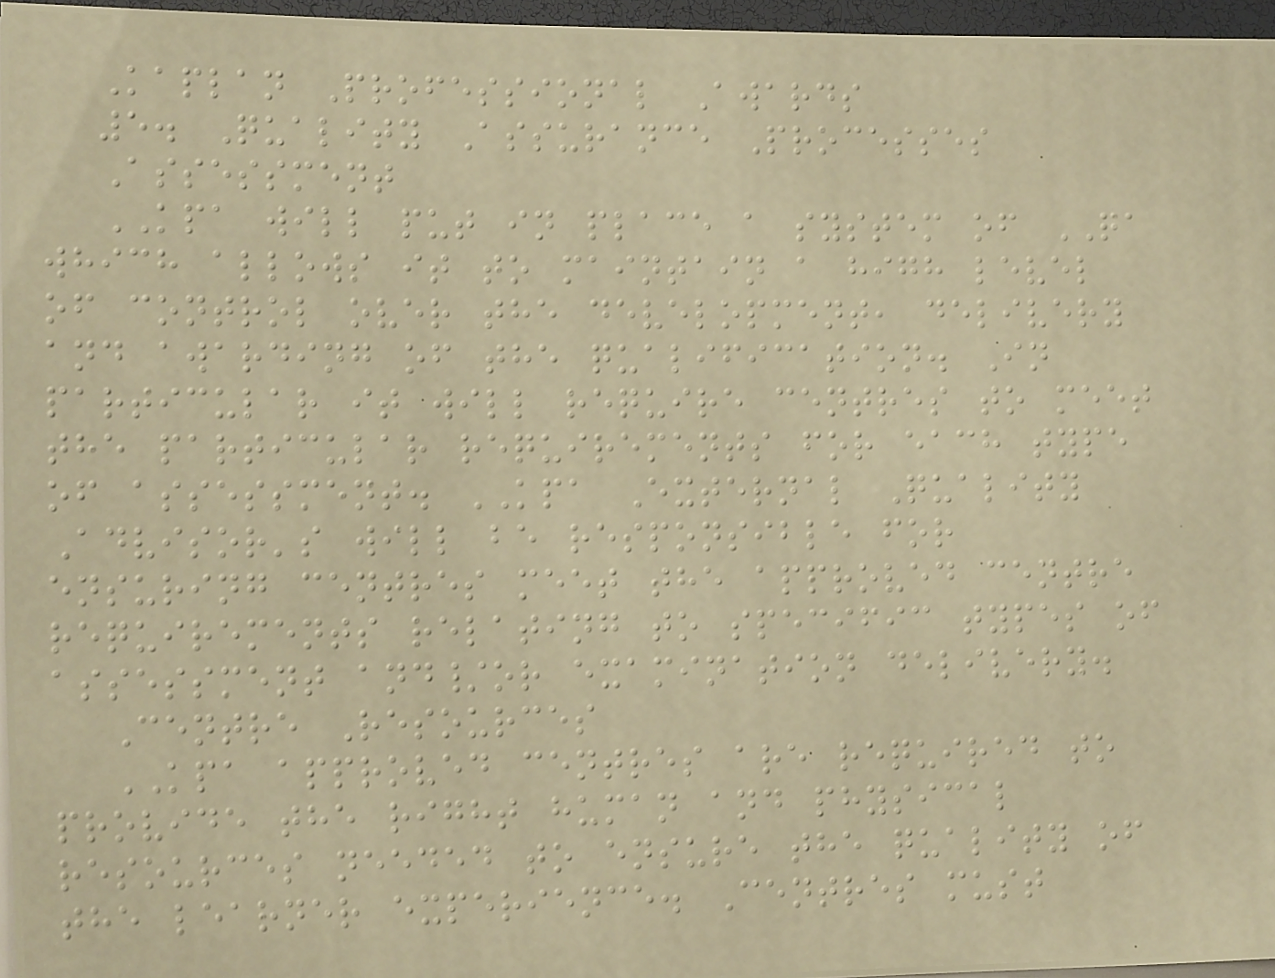Kaplan Professional Awards
5. Quality Assurance Processes
Assessment
KPA will put in place a system of QA
which allows it to maintain a high level
of control over the development, delivery
and awarding of the qualification. In
particular it will require centres to meet
the particular requirements for each type
of assessment. KPA External Quality
Advisor's will be responsible for
ensuring centres meet the approved centre
requirements relating to specific types of
assessment and/or examination delivery.
Centre Resources
KPA approved centres are required to
provide the right human and physical
resources needed to ensure the quality of
the learner experience. Centres must
